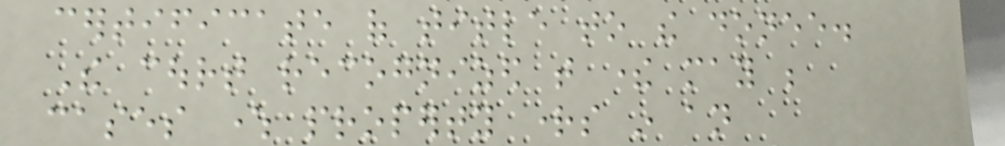certificate of title to the donee.
The court recognized that there may be
cases where property rights in an
